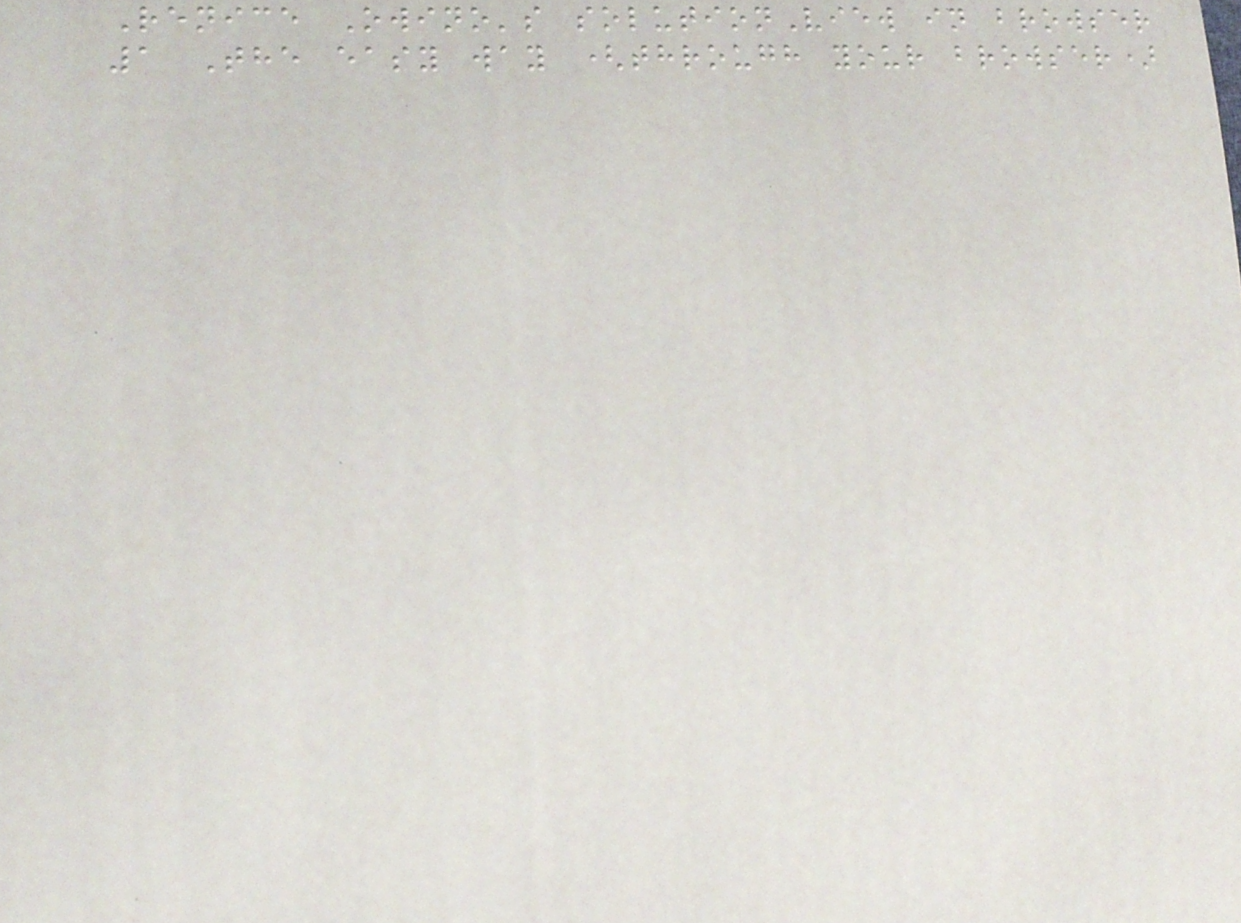Renice Owino's solutionView in browser
1 The easy way (through your browser)
